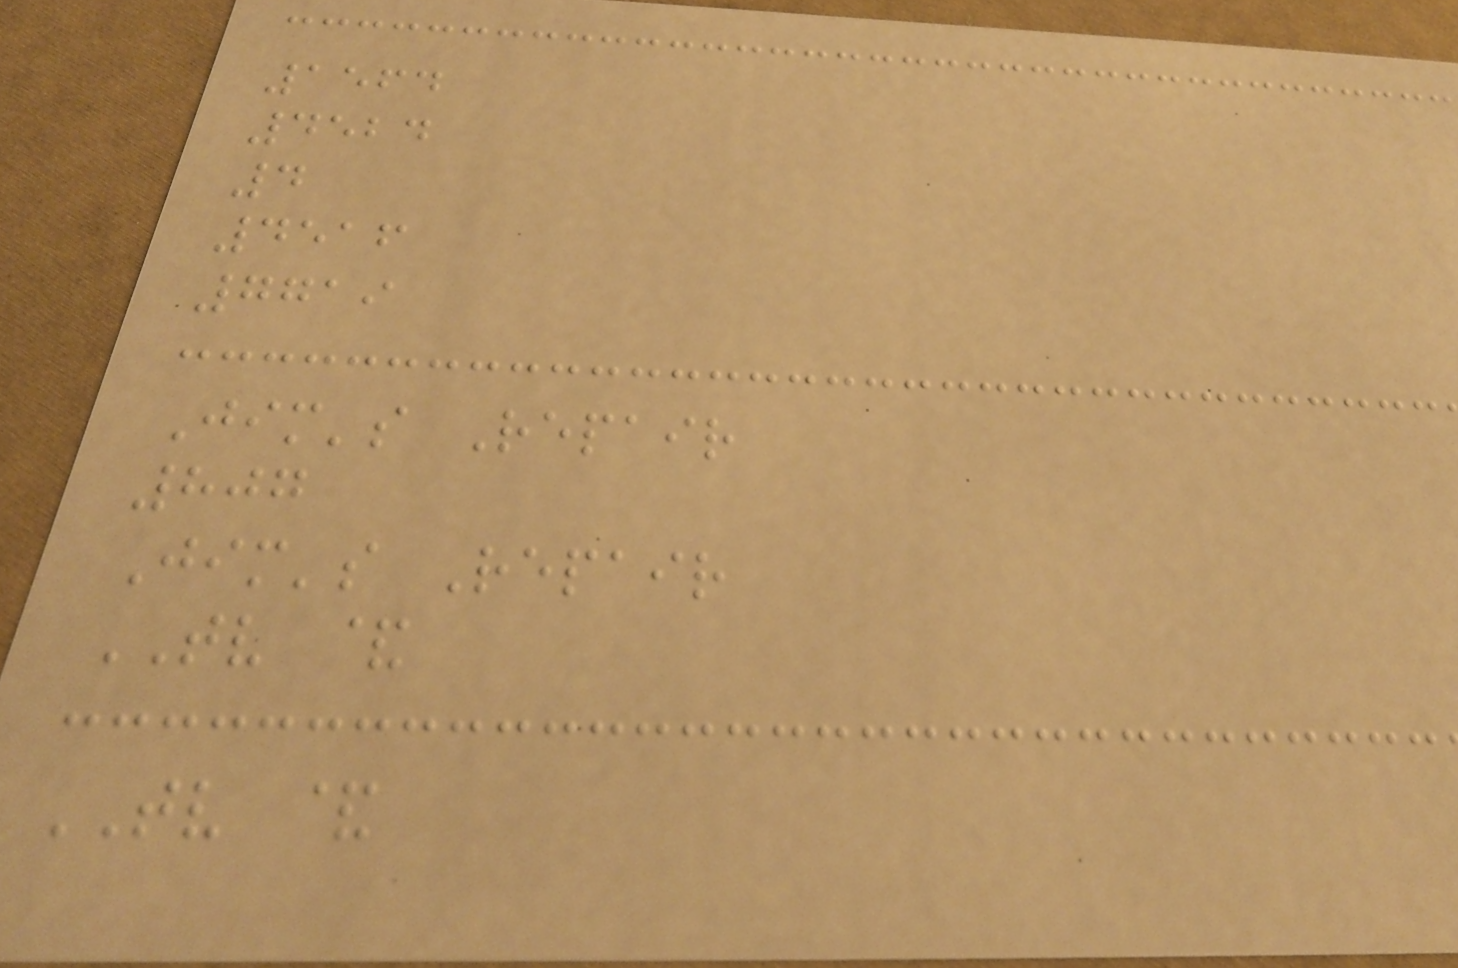1564
4524
4
4516
7719
Jim's Repair
807
Jim's Repair
TV &
TV &
